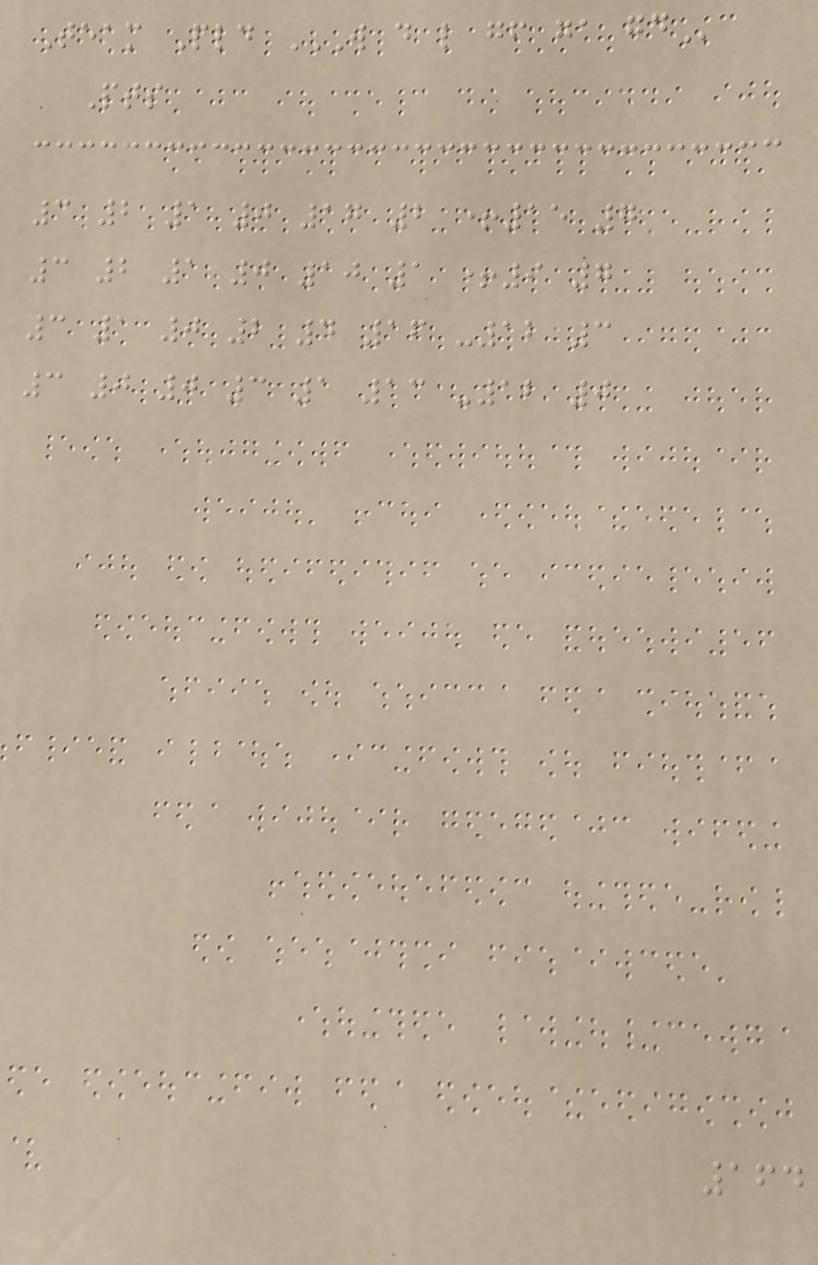Team Pld W D L GF GA GD
Pts
3 2 1 0 17 2 +15 7
3 2 1 0 10 1 +9 7
3 1 0 2 4 16 -12 3
3 0 0 3 1 13 -12 0
164
